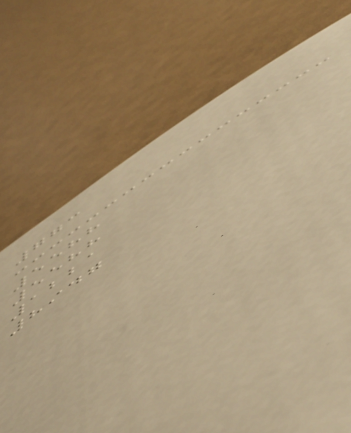773
5588
5588
1221
8947
